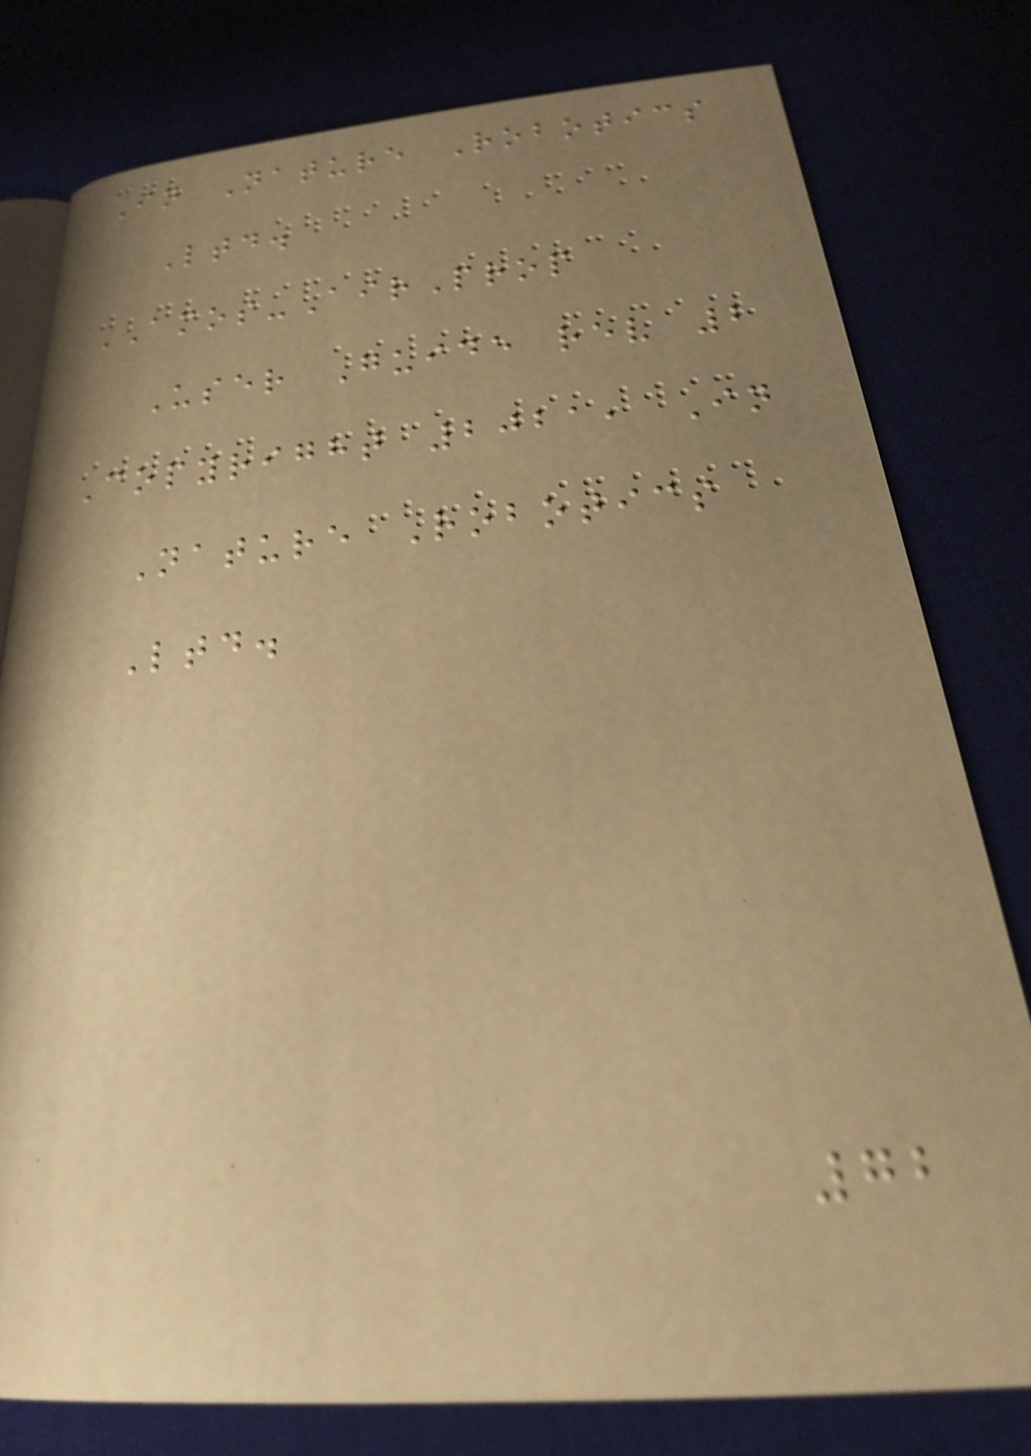In Nature Robotics
Ltd.
AMOS-AirProp
User Guide rev 2
Copyright 2021, In
Nature Robotics
Ltd.
72
